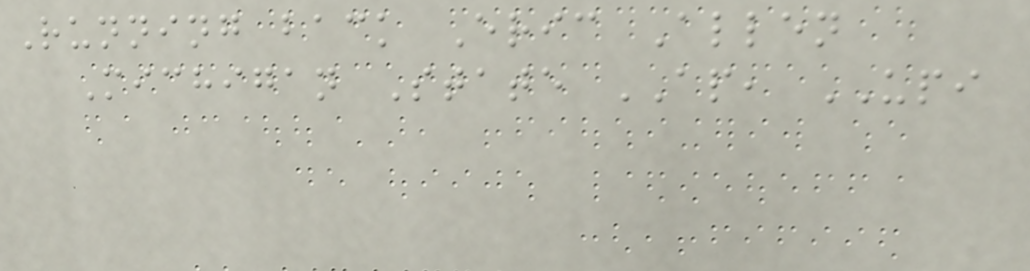Running back Eric Allen
Michigan State AP, UPI
